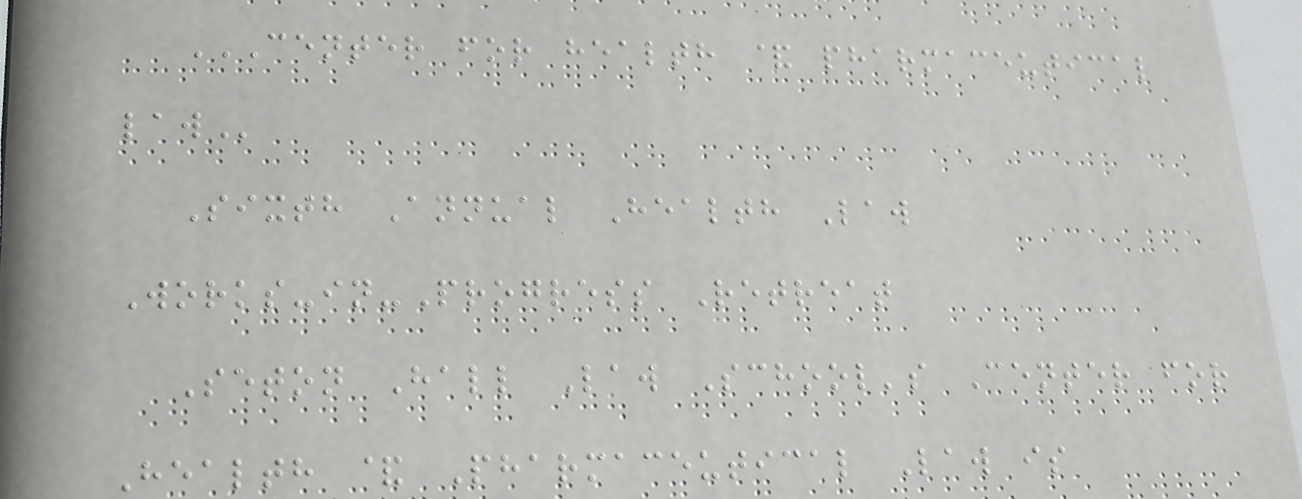CENTER FOR HEALTH & PHARMACEUTICAL
LAW
Sixth Annual Health Law
Works-in-Progress Retreat
Seton Hall Law School's Center for
Health & Pharmaceutical Law is
